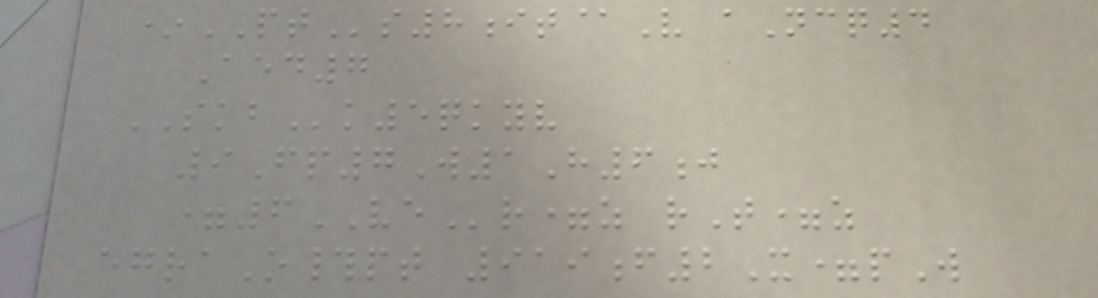*PTs8it@V aNcq4
Aed7
SKBk5qkyv
9Fp7W1H6j
=6VEr=z rT=z
egraO#pt 919f2X=pW
